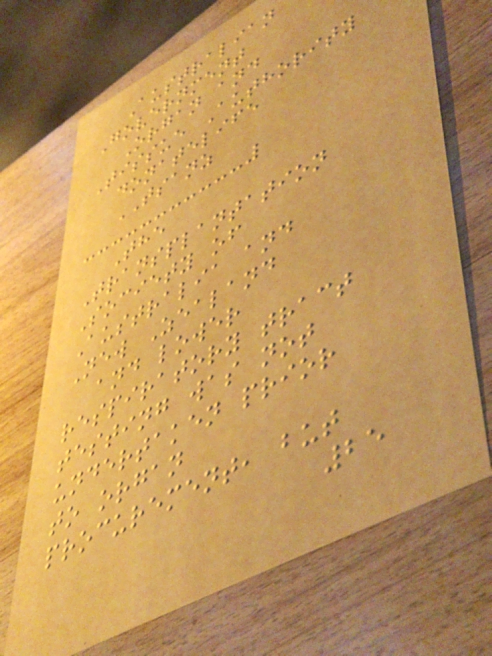Australian
Government
Organ and
Tissue Authority
donatelife
TSANZ
The
Transplantation
Society of
Australia and
New Zealand
and lower
respiratory tract
testing was not
undertaken prior
to organ
procurement, but
25
